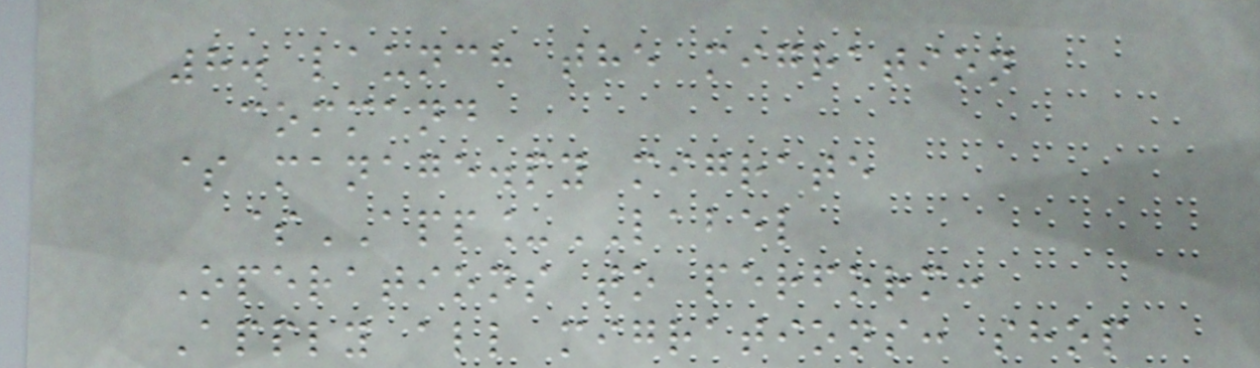8. launch the migration
command
$ manage.py migrate
$APP_LABEL
Operations to perform:
Apply all migrations: shop
